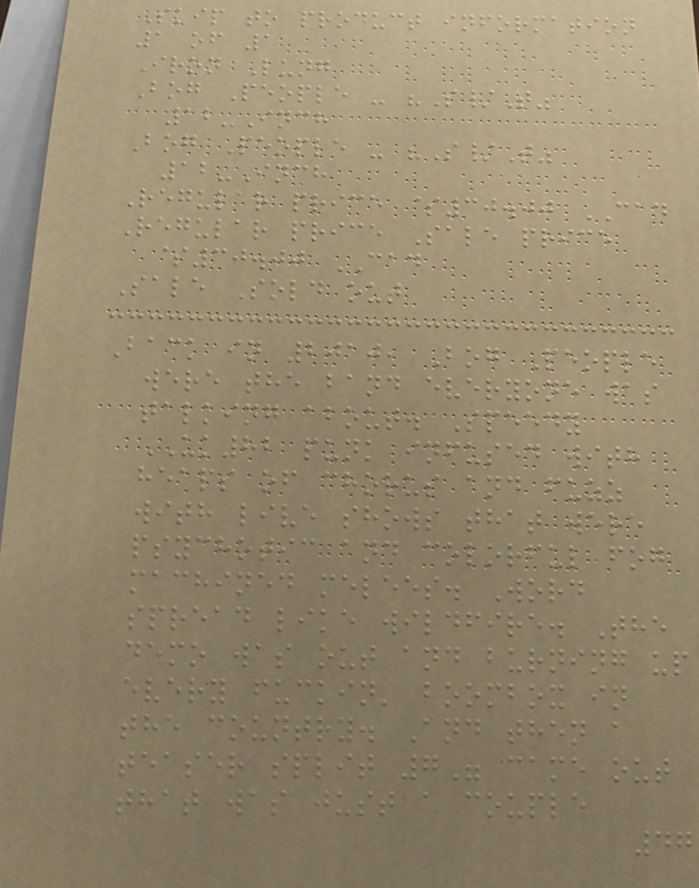Skip to product information
1 of 1
Iron Lung
Bog People - "S/T"
12-Inch
Bog People - "S/T"
12-Inch
Regular price $30.00 CAD
Regular price Sale price
$30.00 CAD
Sale Sold out
Back in 2010, Bog People
were the band everyone was
talking about. Speedy
UK82 punk infused with
heaps of chorus and fuzz
with live shows that were
psychotic and colorful fog
machined melees. Word
spread like wildfire. The
demo was out and burning up
every fuckin' boombox in
the country. And then a
teaser split 7" came out
that was just a couple
47
